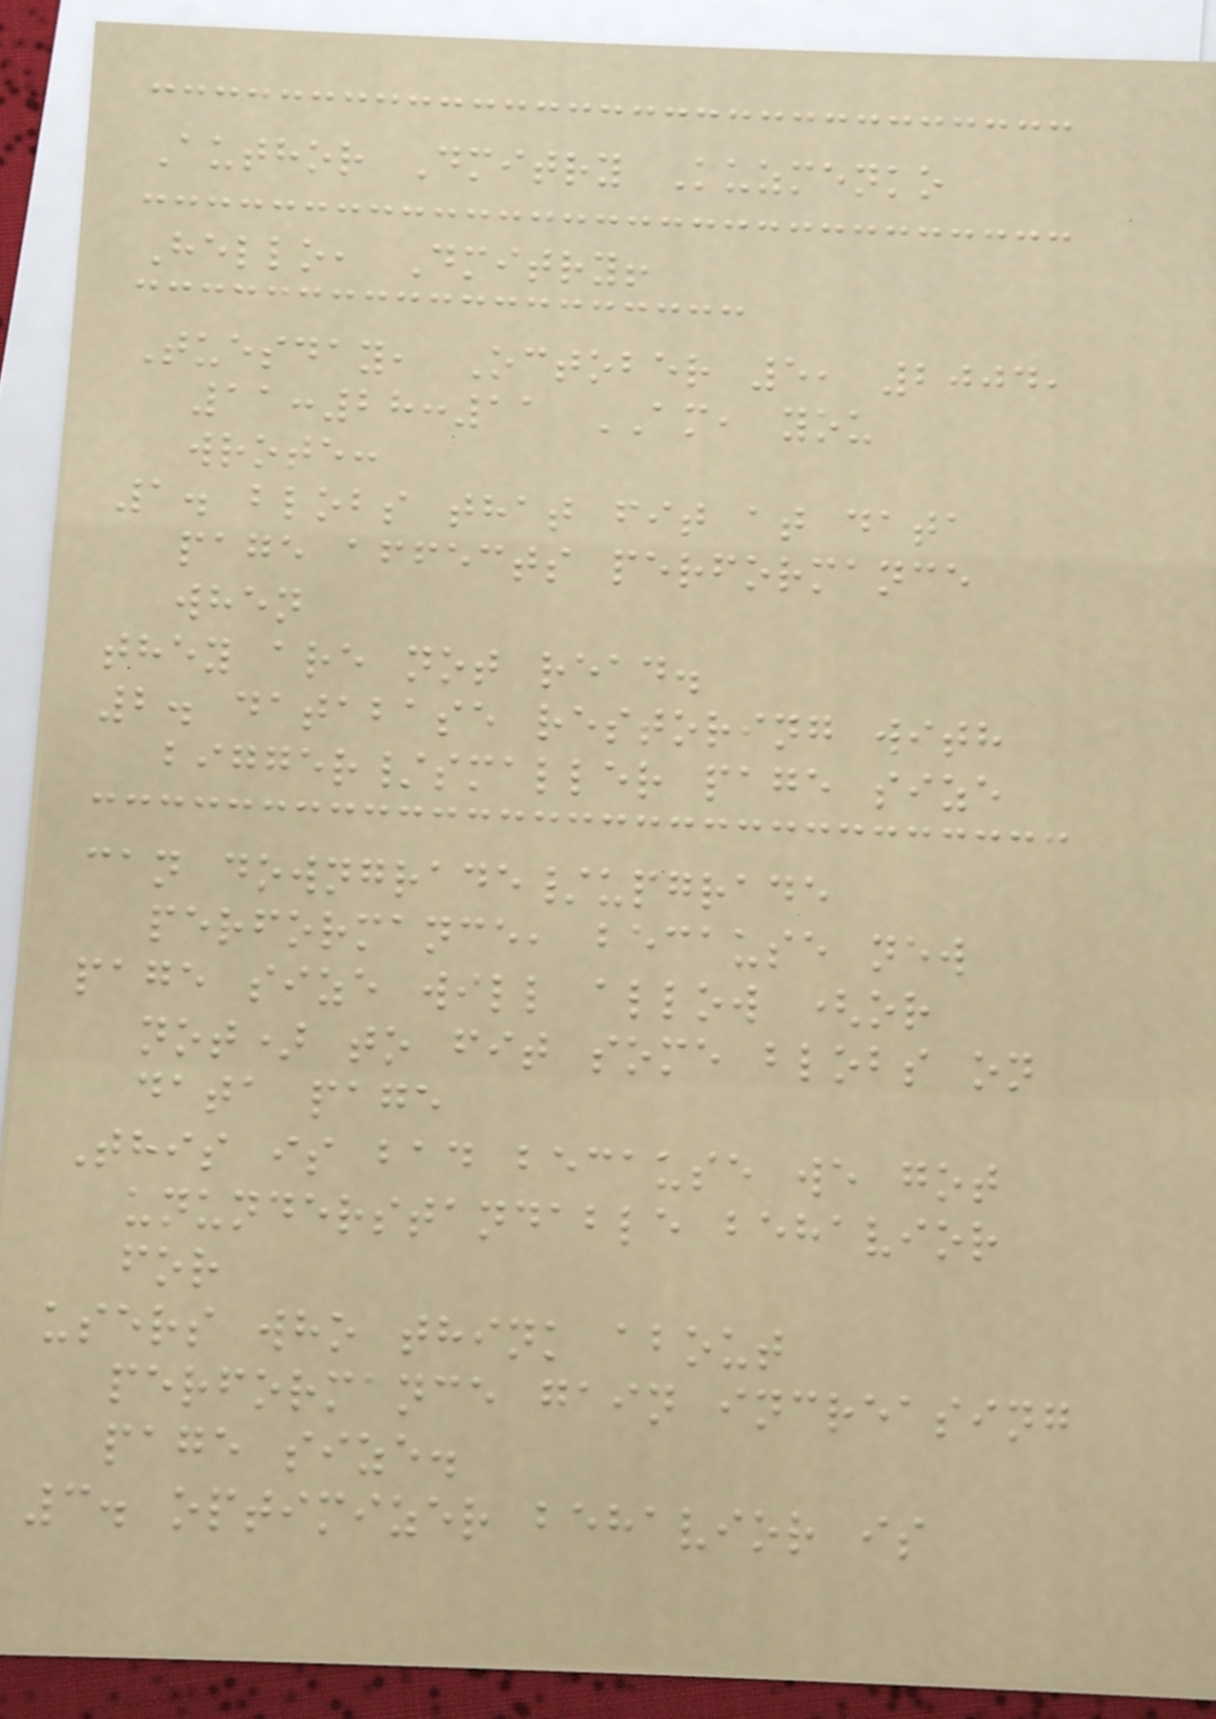Author Dmitry Kuzmenko
Hello, Dmitry!
Tuesday, October 5, 2004,
11:28:11 AM, you
wrote:
1. blobs that fit at data
page affects performance
when
they are not read.
2. database restoring with
bigger/smaller page size
can downgrade/upgrade
performance, because new
page size will allow (or
not) to fit some blobs on
data page
This is bad because we got
ununderstandable behavior
for
users who think about
performance gain increasing
page size.
3. optimizer behavior is
